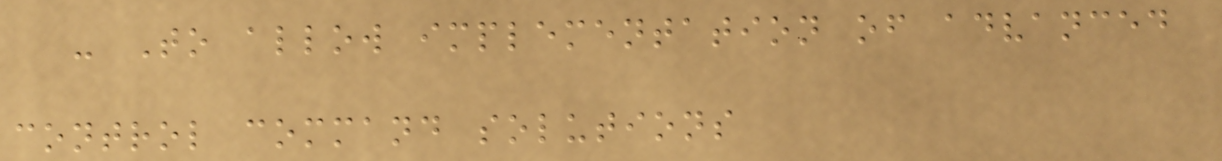- To allow implementation of advanced
control command solutions
